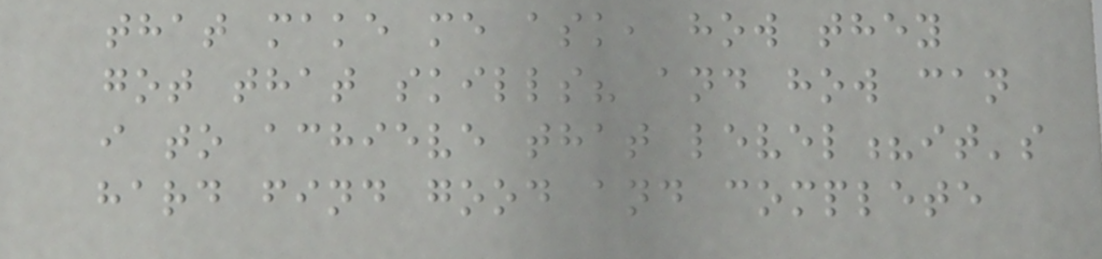that make me ask, how they
got that skills? and how can
i to achieve that level?it's
hard find good and complete
